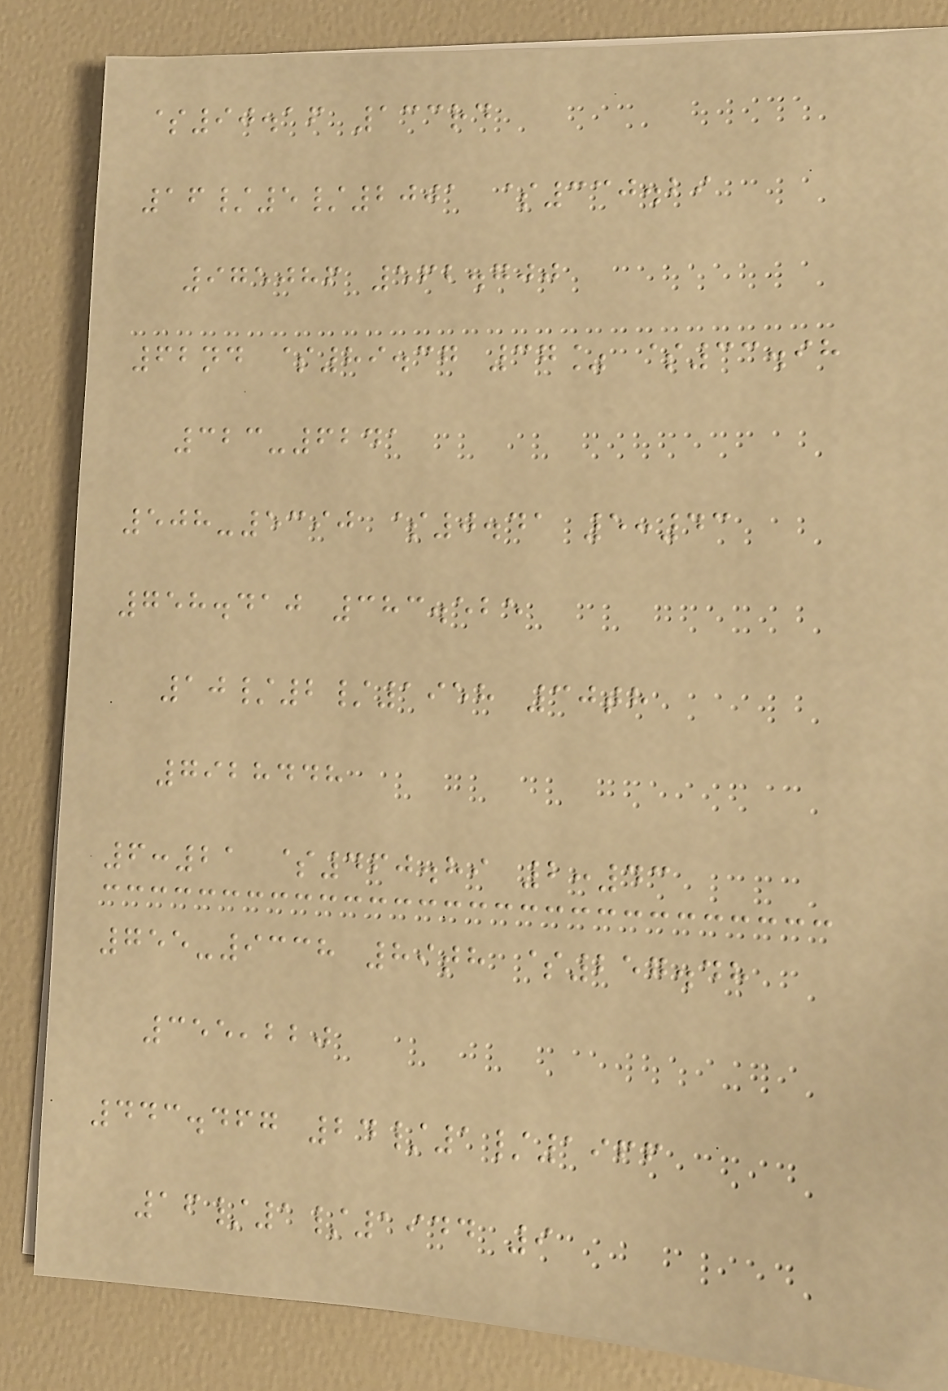$90.16 133rd
16/5/2001 $330.29
975086 562.700
62nd $89.37 37% $33.98
323-6241
508-5390 $0.41 5:43
758.410 383.525
10/2/1958 30th
7928448
6:21 $460.89 2:43
755-9338 89th $257.48
355,220
443.467 24/1/1966
16/1/1944 9
